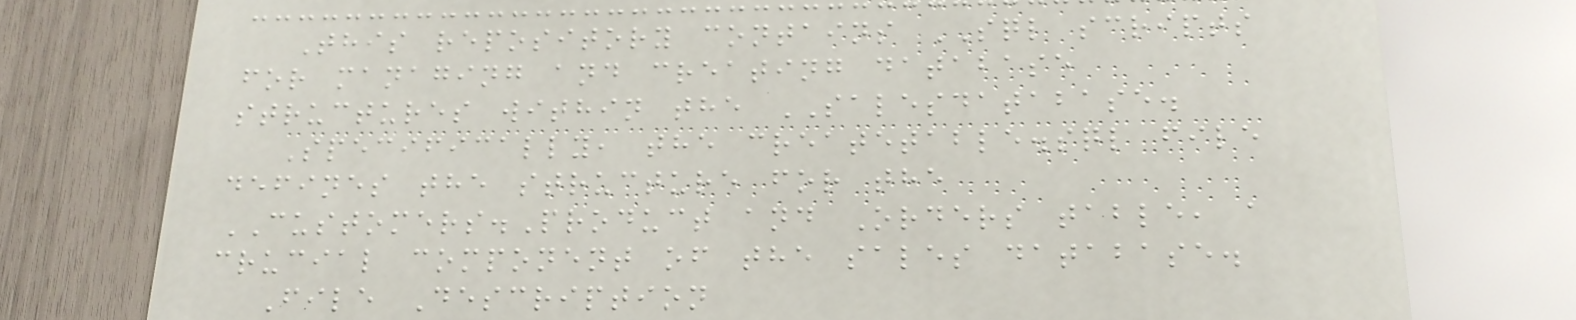This repository contains SQL scripts
for managing and creating database
structures within the SALESDATABASE.
Specifically, the createtable.sql file
defines the structure for the
CUSTOMERS.Product and Orders table, a
crucial component of the sales database.
File Description
